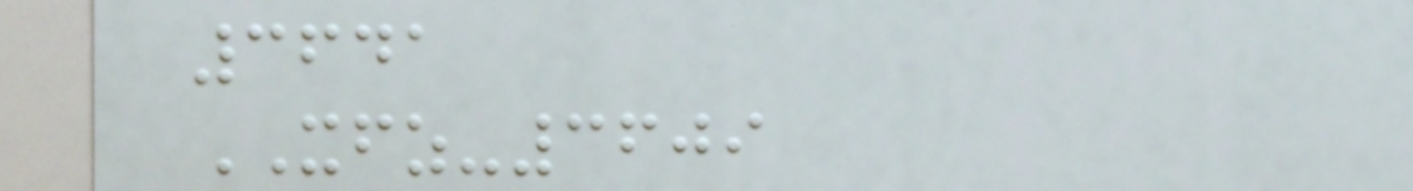3641
XFZ-3609
